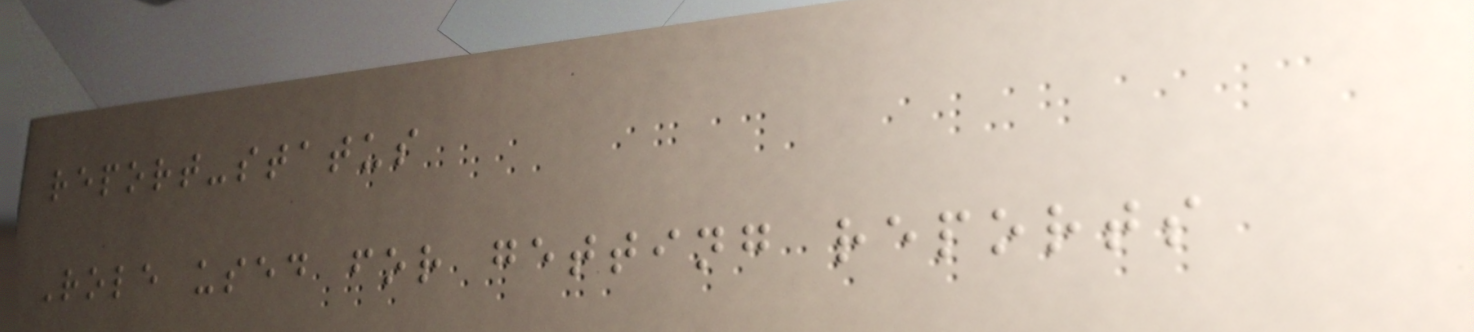report-status
Role used for getting reports
